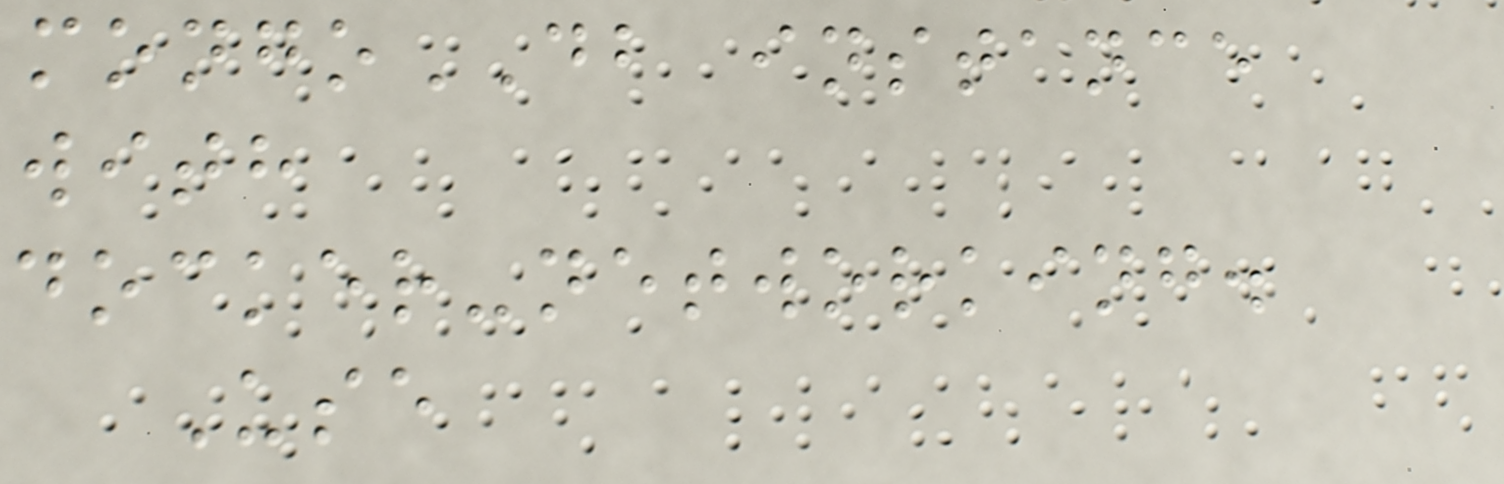mongoDB instance
with
docker-networking.
Use
